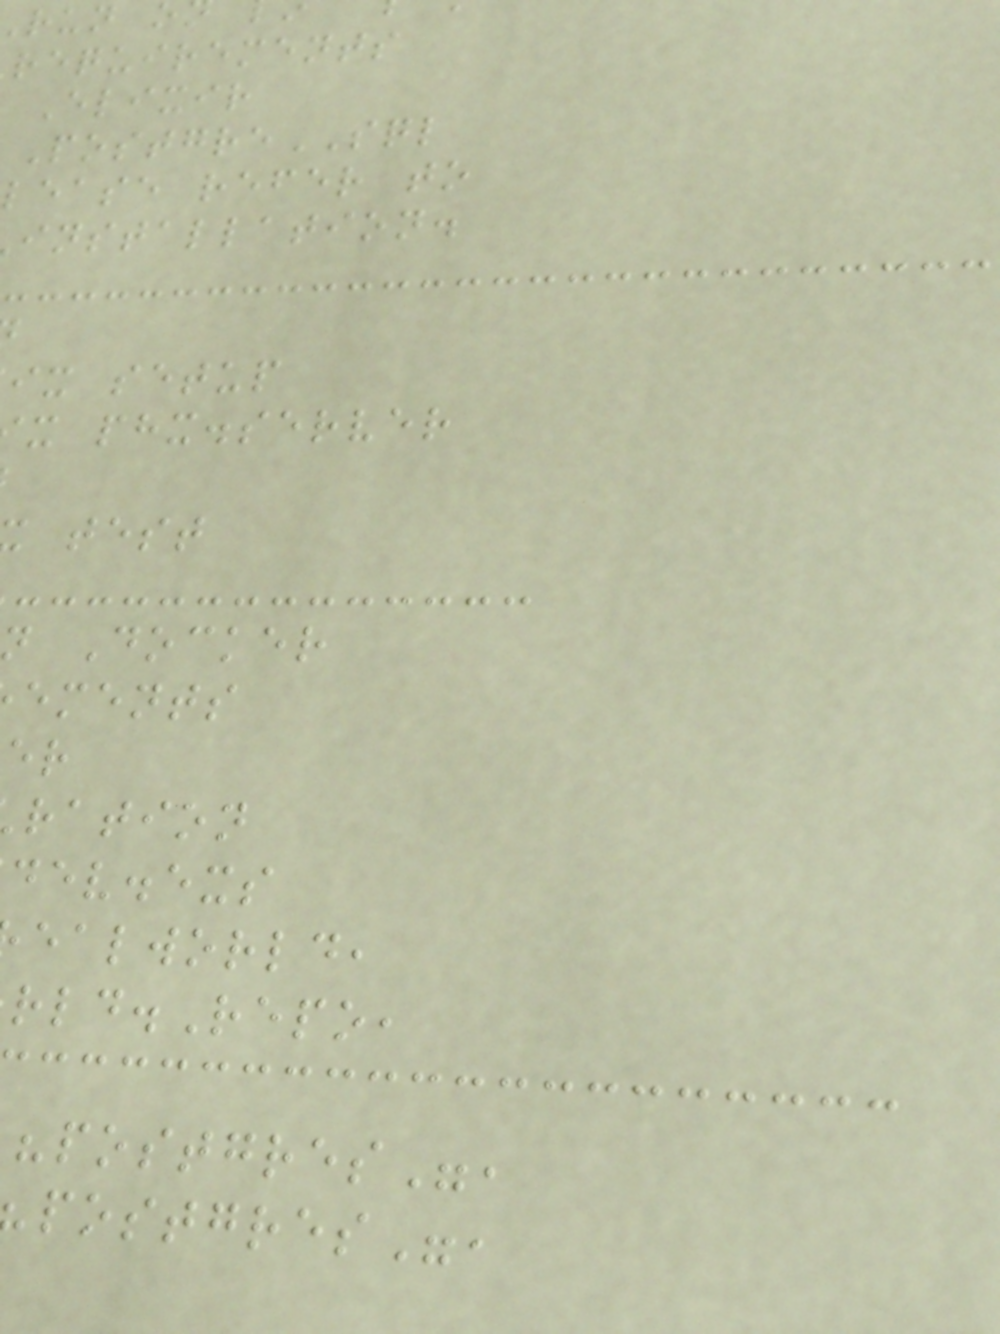requirements
Elixir
PostgreSQL
lease refer to
installation.
ix setup
x phx.server
test
Docker
ements
ration
dev.exs
ealworld,
rld.Repo,
"postgres",
postgres",
